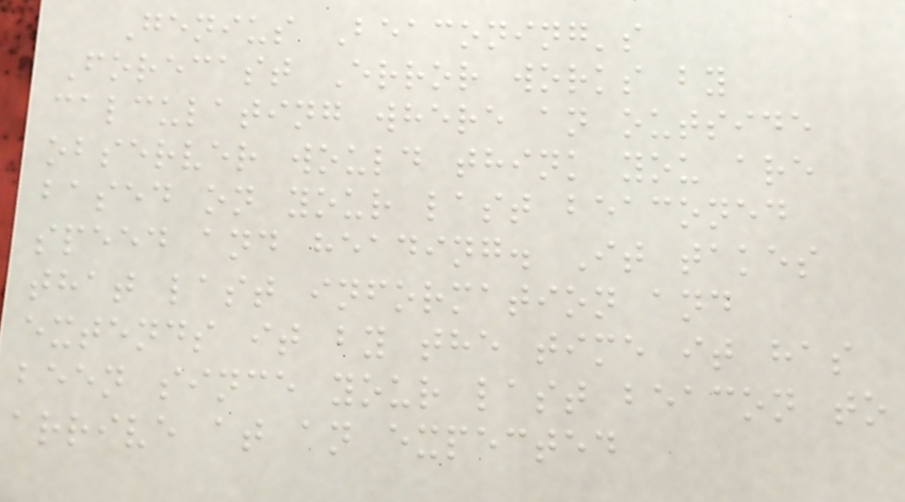Genius Beaconing's
Forecast Error works by
calculating where an outside
observer would think you are
based on your last beaconed
speed and heading. It takes
that last information and
extends it by the time it has
been since your last beacon to
arrive at an expected
